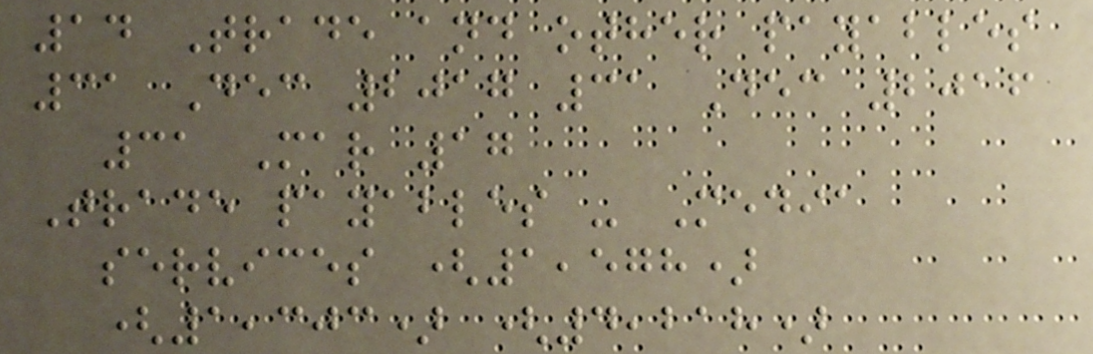14 Trade and other payables
31 Dec 2017 31 Dec 2016
31 Mar 17
Trade payables - Media
services (1,578)
(1,303) (4,218)
